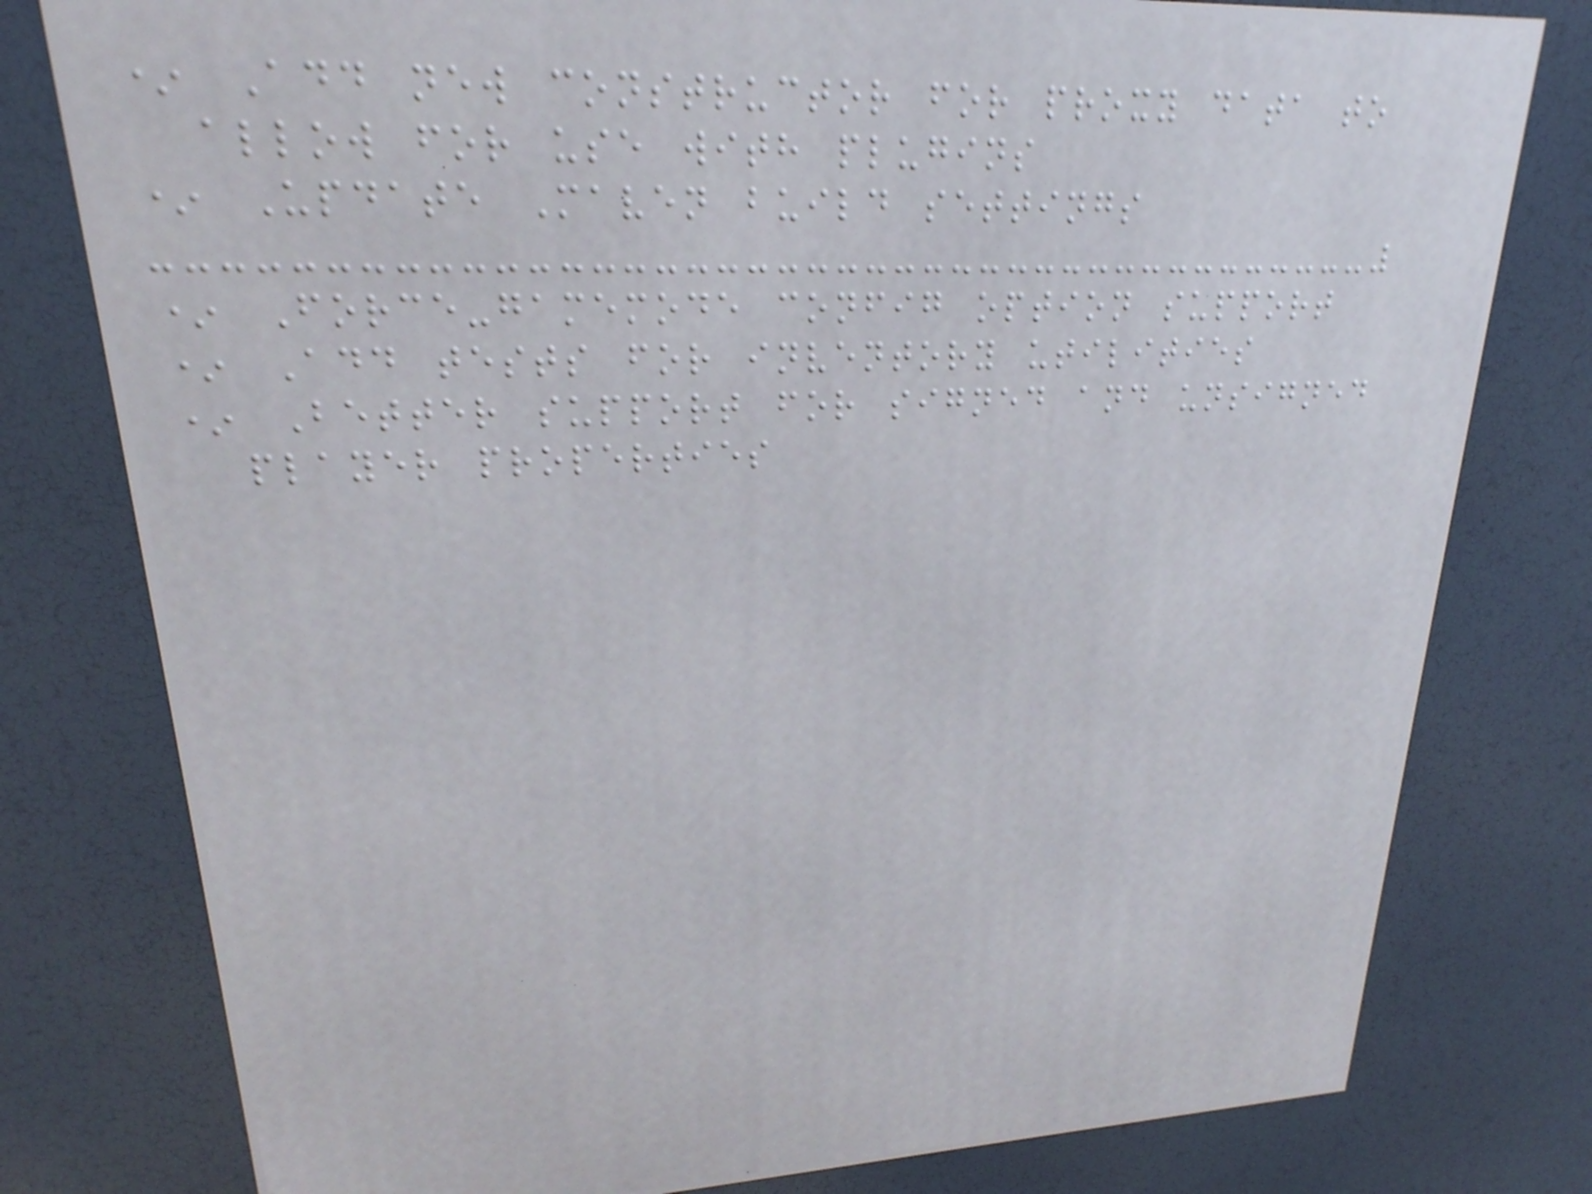* Add new constructor for proxy data to
allow for use with plugins
* Update Maven build settings
* Force-gamemode config option support
* Add tests for inventory utilities
* Better support for signed and unsigned
player properties
